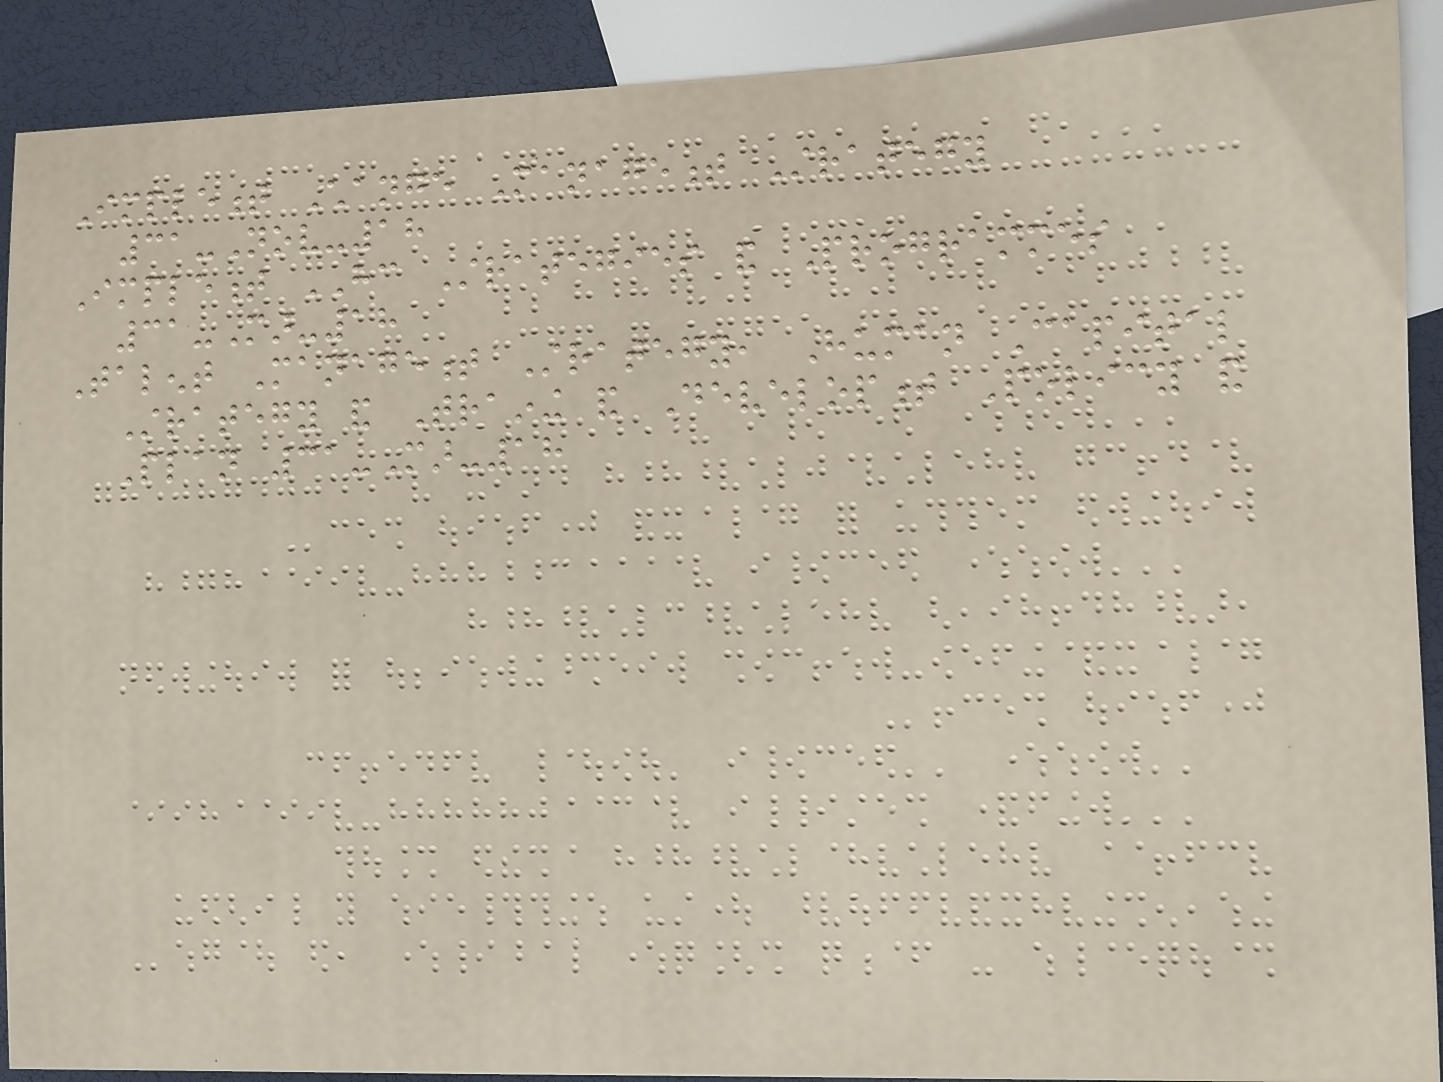Implement Change Management Strategy
31-Nov-18
Implement HC Strategies and Programmes
31-Mar-18
Talent Management Strategy, Human Capital
Strategy and Training and Development Policy and
Plan 31-Mar-18
